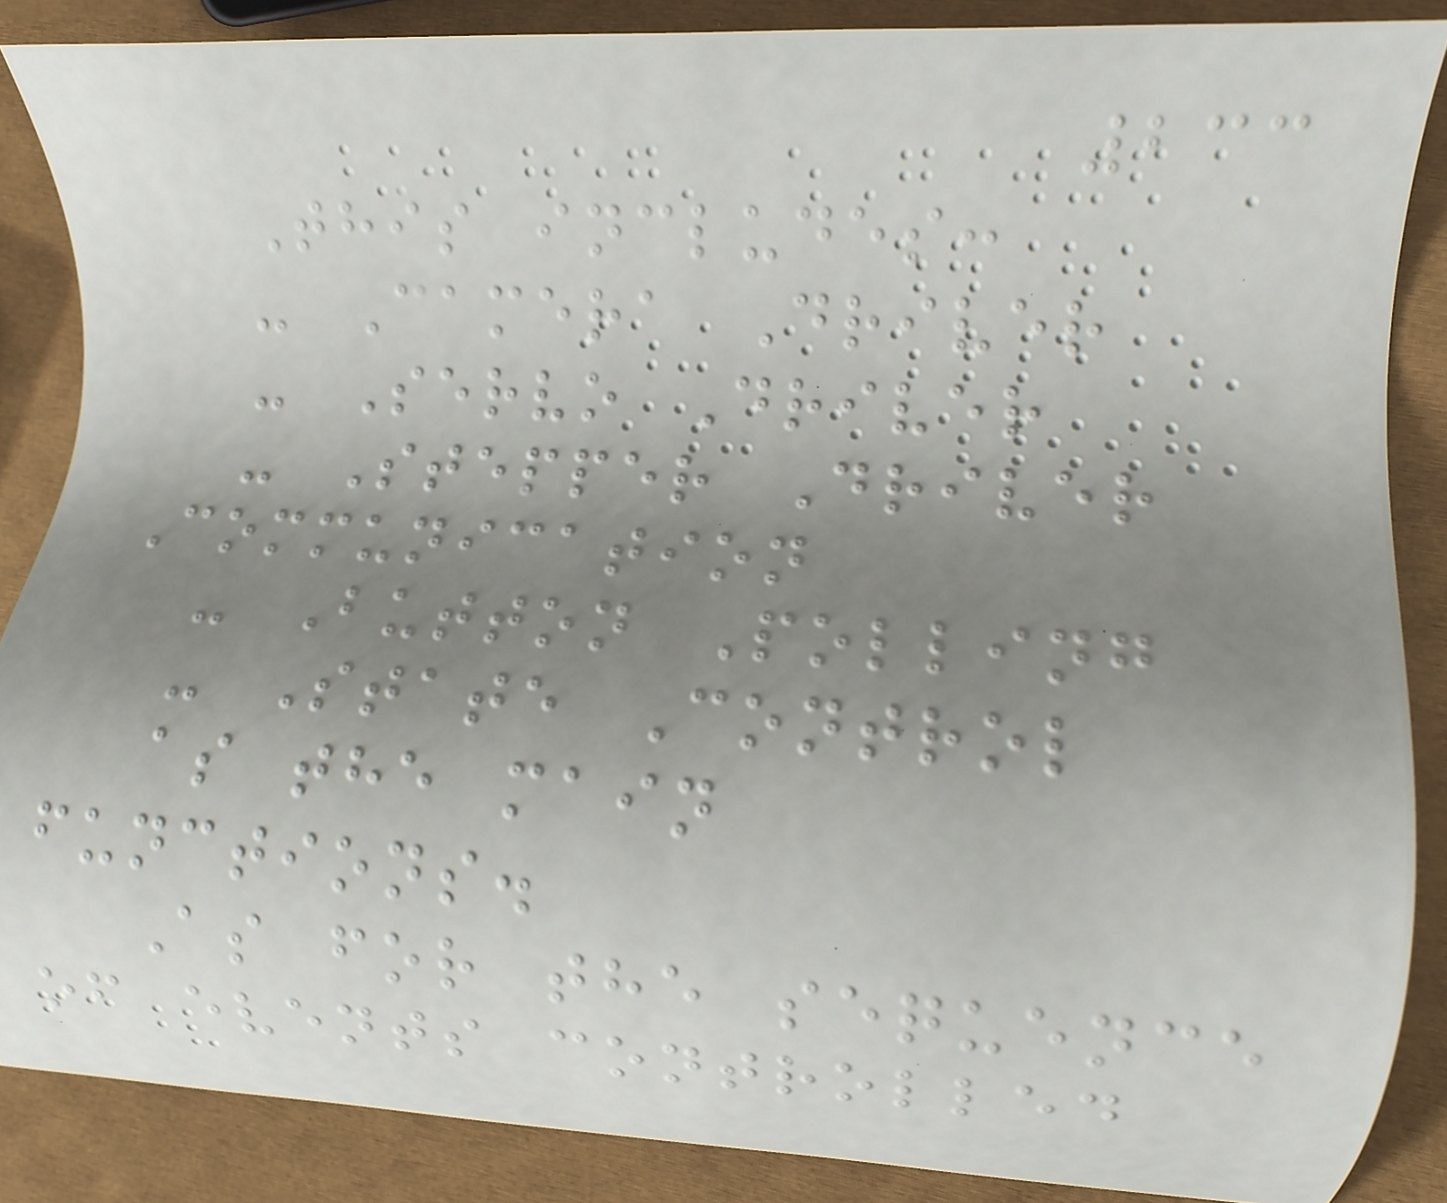233
This includes:
- Camera Driver
- Servo Driver
- Stepper Driver
Communication
- Button Polling
- State Control
as the main
functions.
As for the sequence
of events controlled
